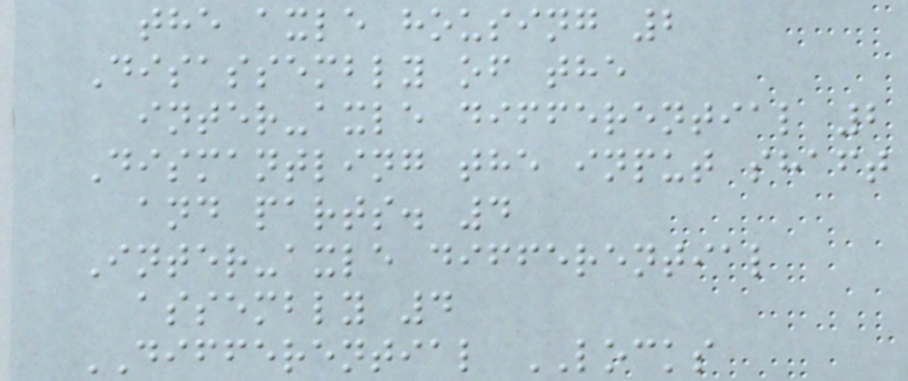the axle housing 2
Disassembly of the
inter-axle differential 2
Dismantling the input shaft
and parts. 4
Inter-axle differential
assembly 4
DIFFERENTIAL LOCKS
